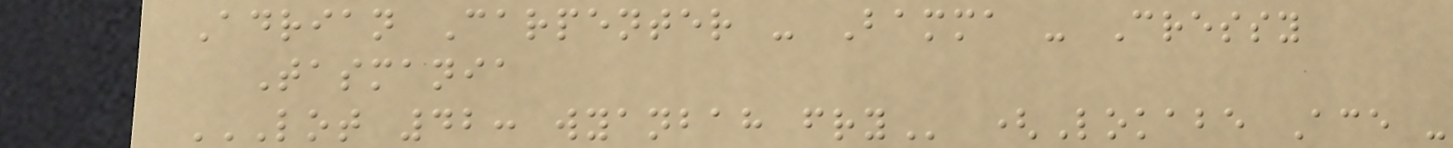Adrian Carpenter - Bamma - Cressy
Tasmania
LOT 42: WYANBAH FRY (Lokabe Ace -
